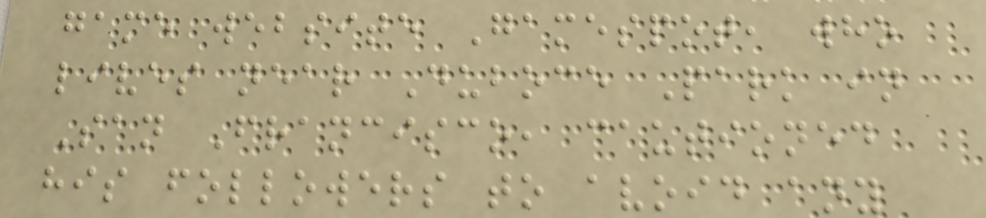game website Gamespot, who
lives near Duboce Park in
San Francisco, cautioned
his followers to avoid any
